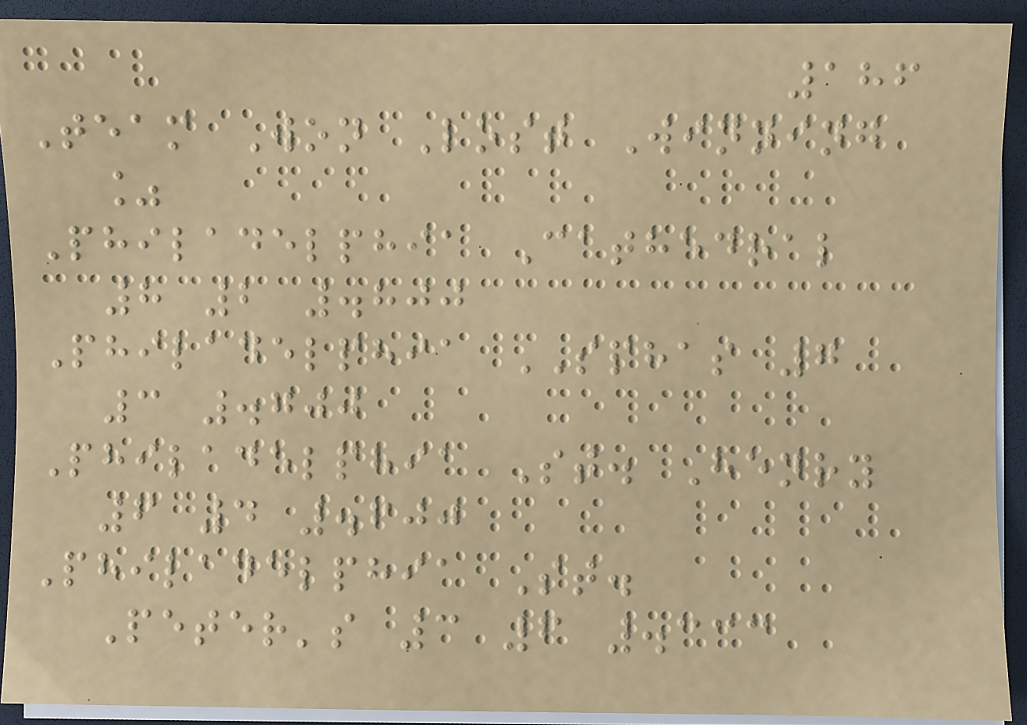186
Team Won Lost Winning
%
Philadelphia Cathedral
8 2 .800
Philadelphia SPHAS 7
3 .700
Philadelphia St. Henry
6 4 .600
Philadelphia St.
Peter's 3 6 .333
